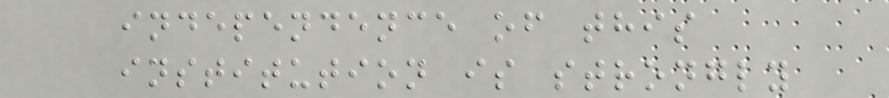independence of this
institution is strongly
